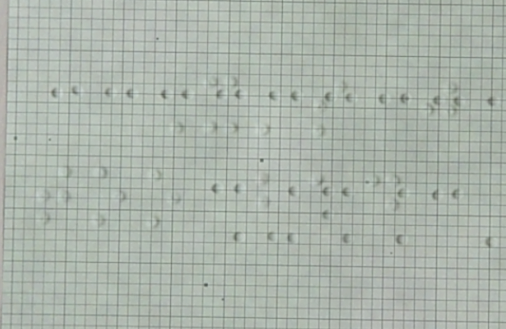It's just
too bad
